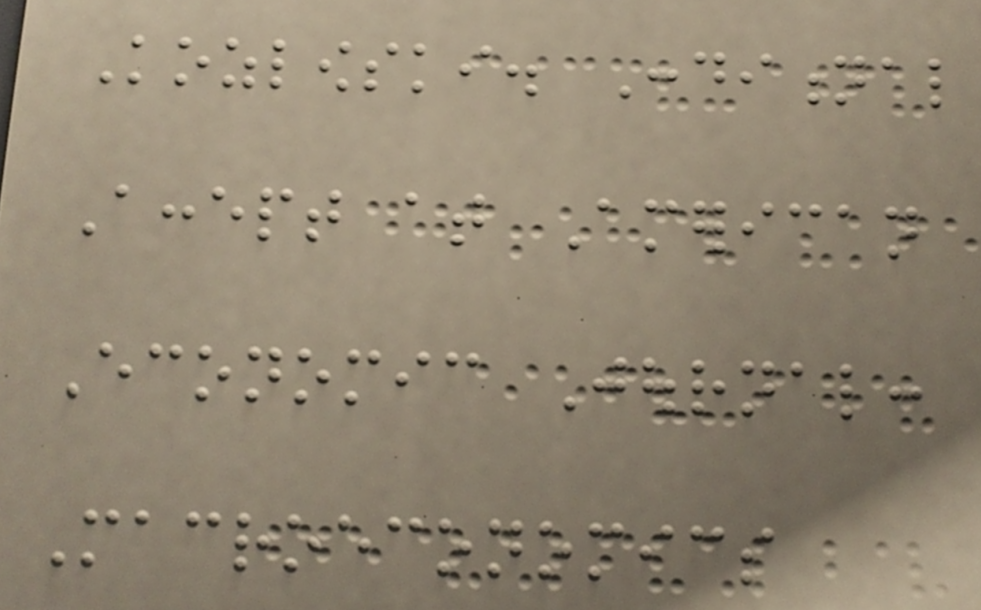Kozlowski. Conditional
Accept at American
Economic Journal:
Macroeconomics
